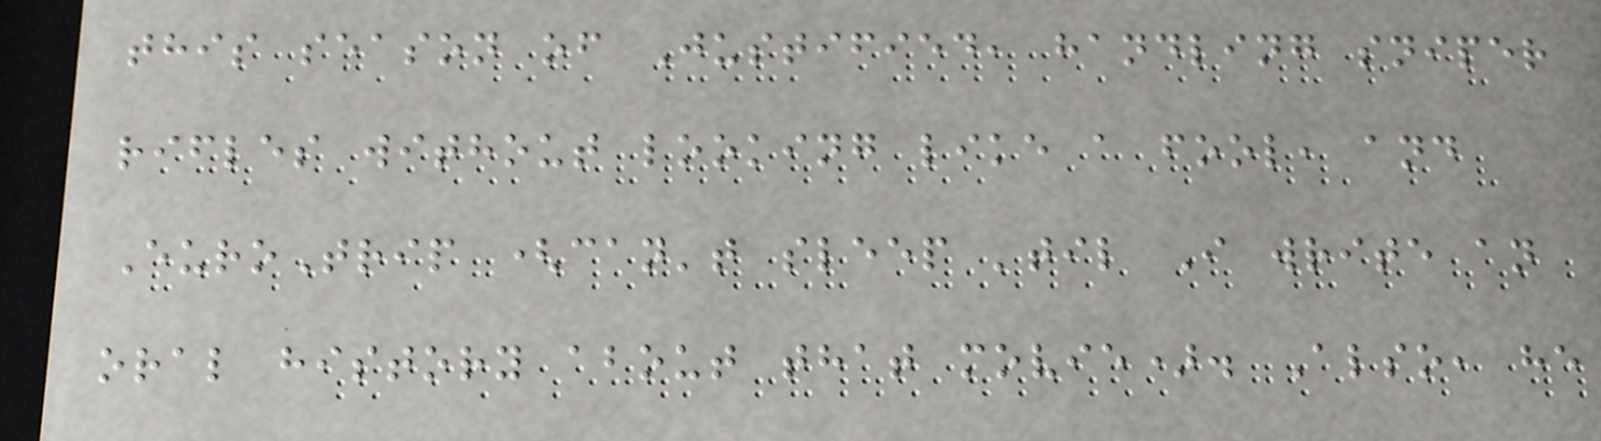this season of Justified, handling sniper
rifles without looking like a fool, and
EuroTrip (can't sleep 'til I write an
oral history about that movie). Also, he
